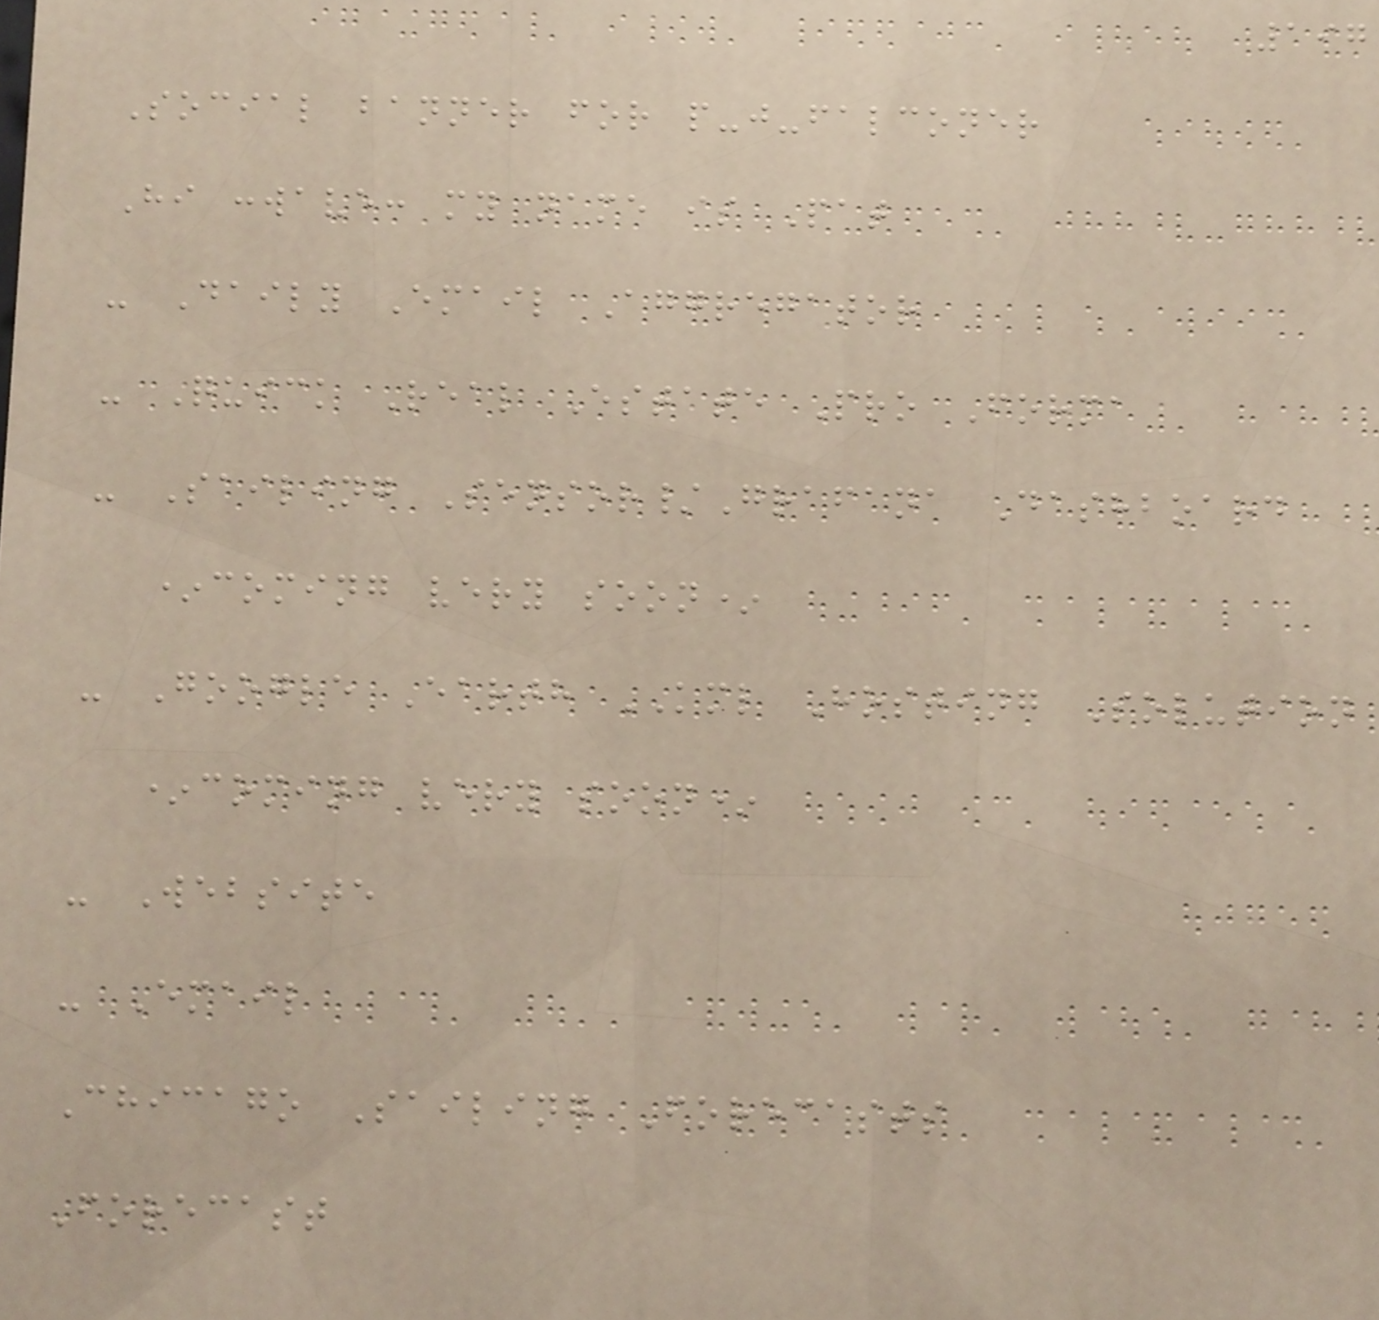197
Social banner for p-j-falconer
Hi :wave: my name is Pat
- Daily Email Aggregator
- Quick Real Estate Pro Forma
- Sailing Sensor/Grafana Dashboard
*coming very soon*
- Google Earth KML Hosting Solution
*coming very soon*
- Website
- Email
Chicago Sailing Forecasts
Forecast
